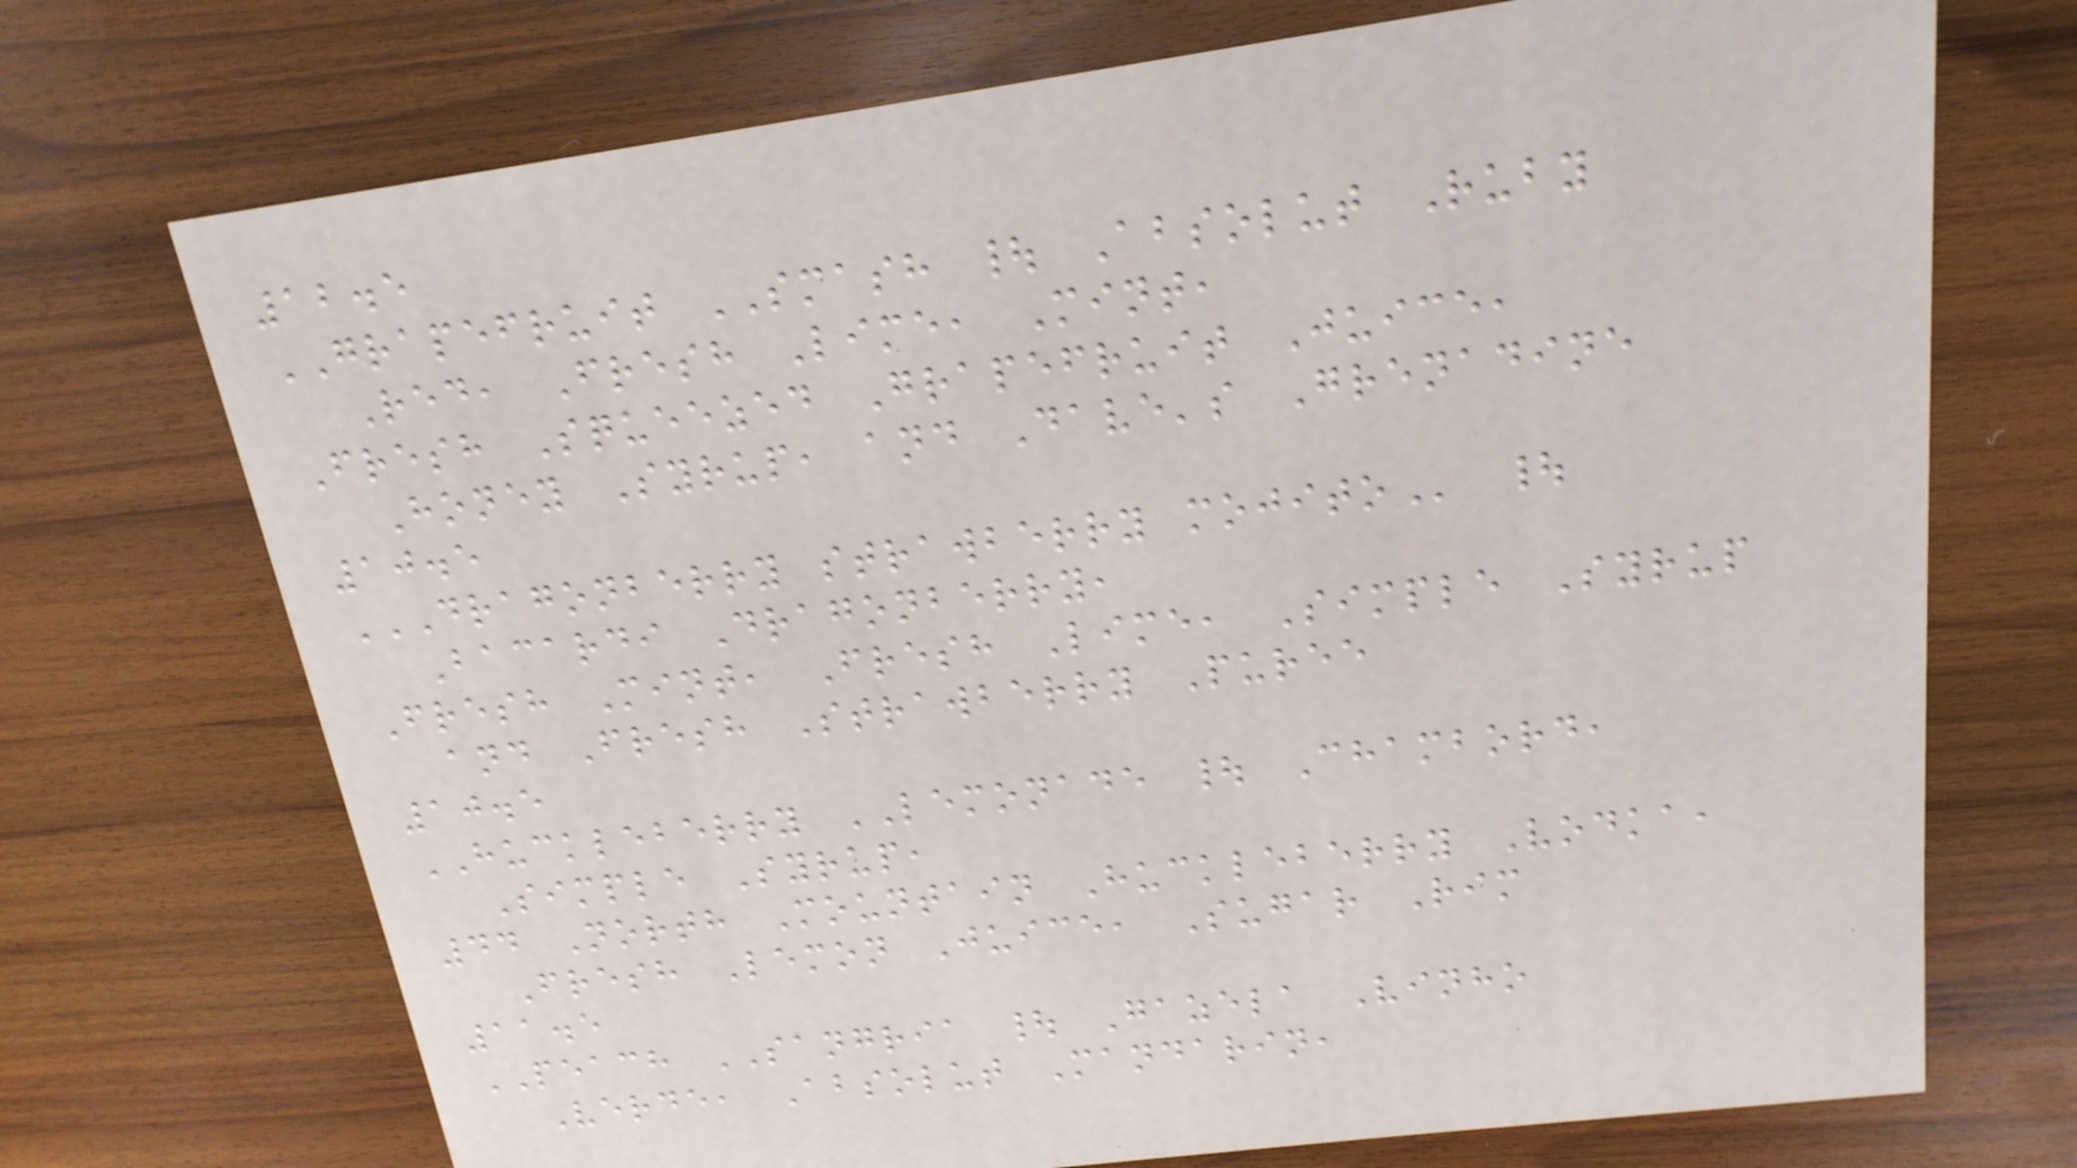12.5
GRAPEFRUIT SMASH | Absolut Ruby
Red, Fresh Lime, Mint,
Fresh Squeezed Grapefruit Juice,
Honey Syrup, and Dave's Grenadine
10.5
DRAGONBERRY STRAWBERRY MOJITO |
Bacardi Dragonberry,
Fresh Mint, Fresh Lime, Simple Syrup
and Fresh Strawberry Puree
10.5
HUCKLEBERRY LEMONADE | Chambord,
Simple Syrup,
44 North Mountain Huckleberry Vodka,
Fresh Lemon Juice, Sugar Rim
11.5
PEACH SANGRIA | Gazela Vinho
Verde, Absolut Mandarin,
